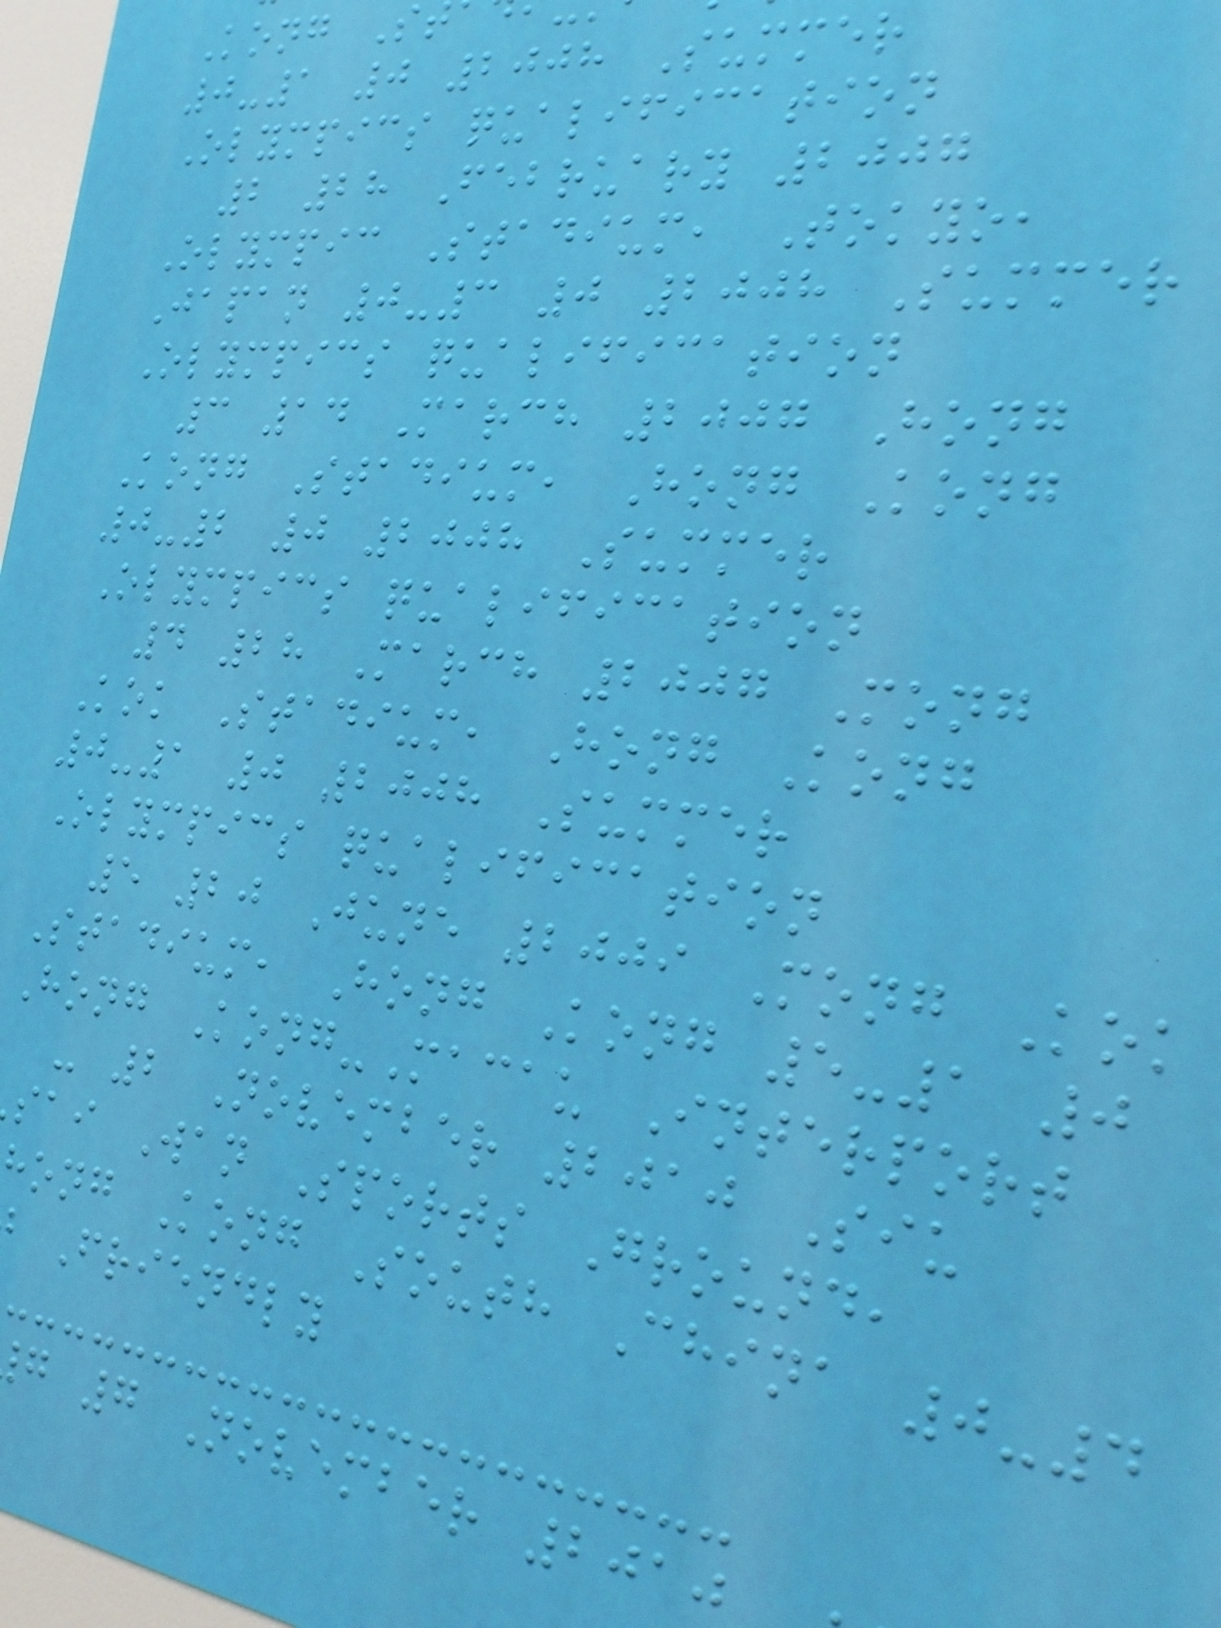Kong S
0-1 0 2008 Summer
Olympics qualification
2 28 February 2007
Olympic Stadium, Tokyo,
Japan 0-3 0 2008 Summer
Olympics qualification
3 14 March 2007 Hong
Kong Stadium, Hong Kong
0-2 0 2008 Summer
Olympics qualification
4 28 March 2007 Mong
Kok Stadium, Hong Kong
0-1 0 2008 Summer
Olympics qualification
5 20 June 2009 Mong Kok
Stadium, Hong Kong 5-1 0
Hong Kong-Macau Interport
- 2 November 2010 Siu
sai Wan Sports Ground,
hong Kong South China 0-4
Friendly
g 7 November 2010
